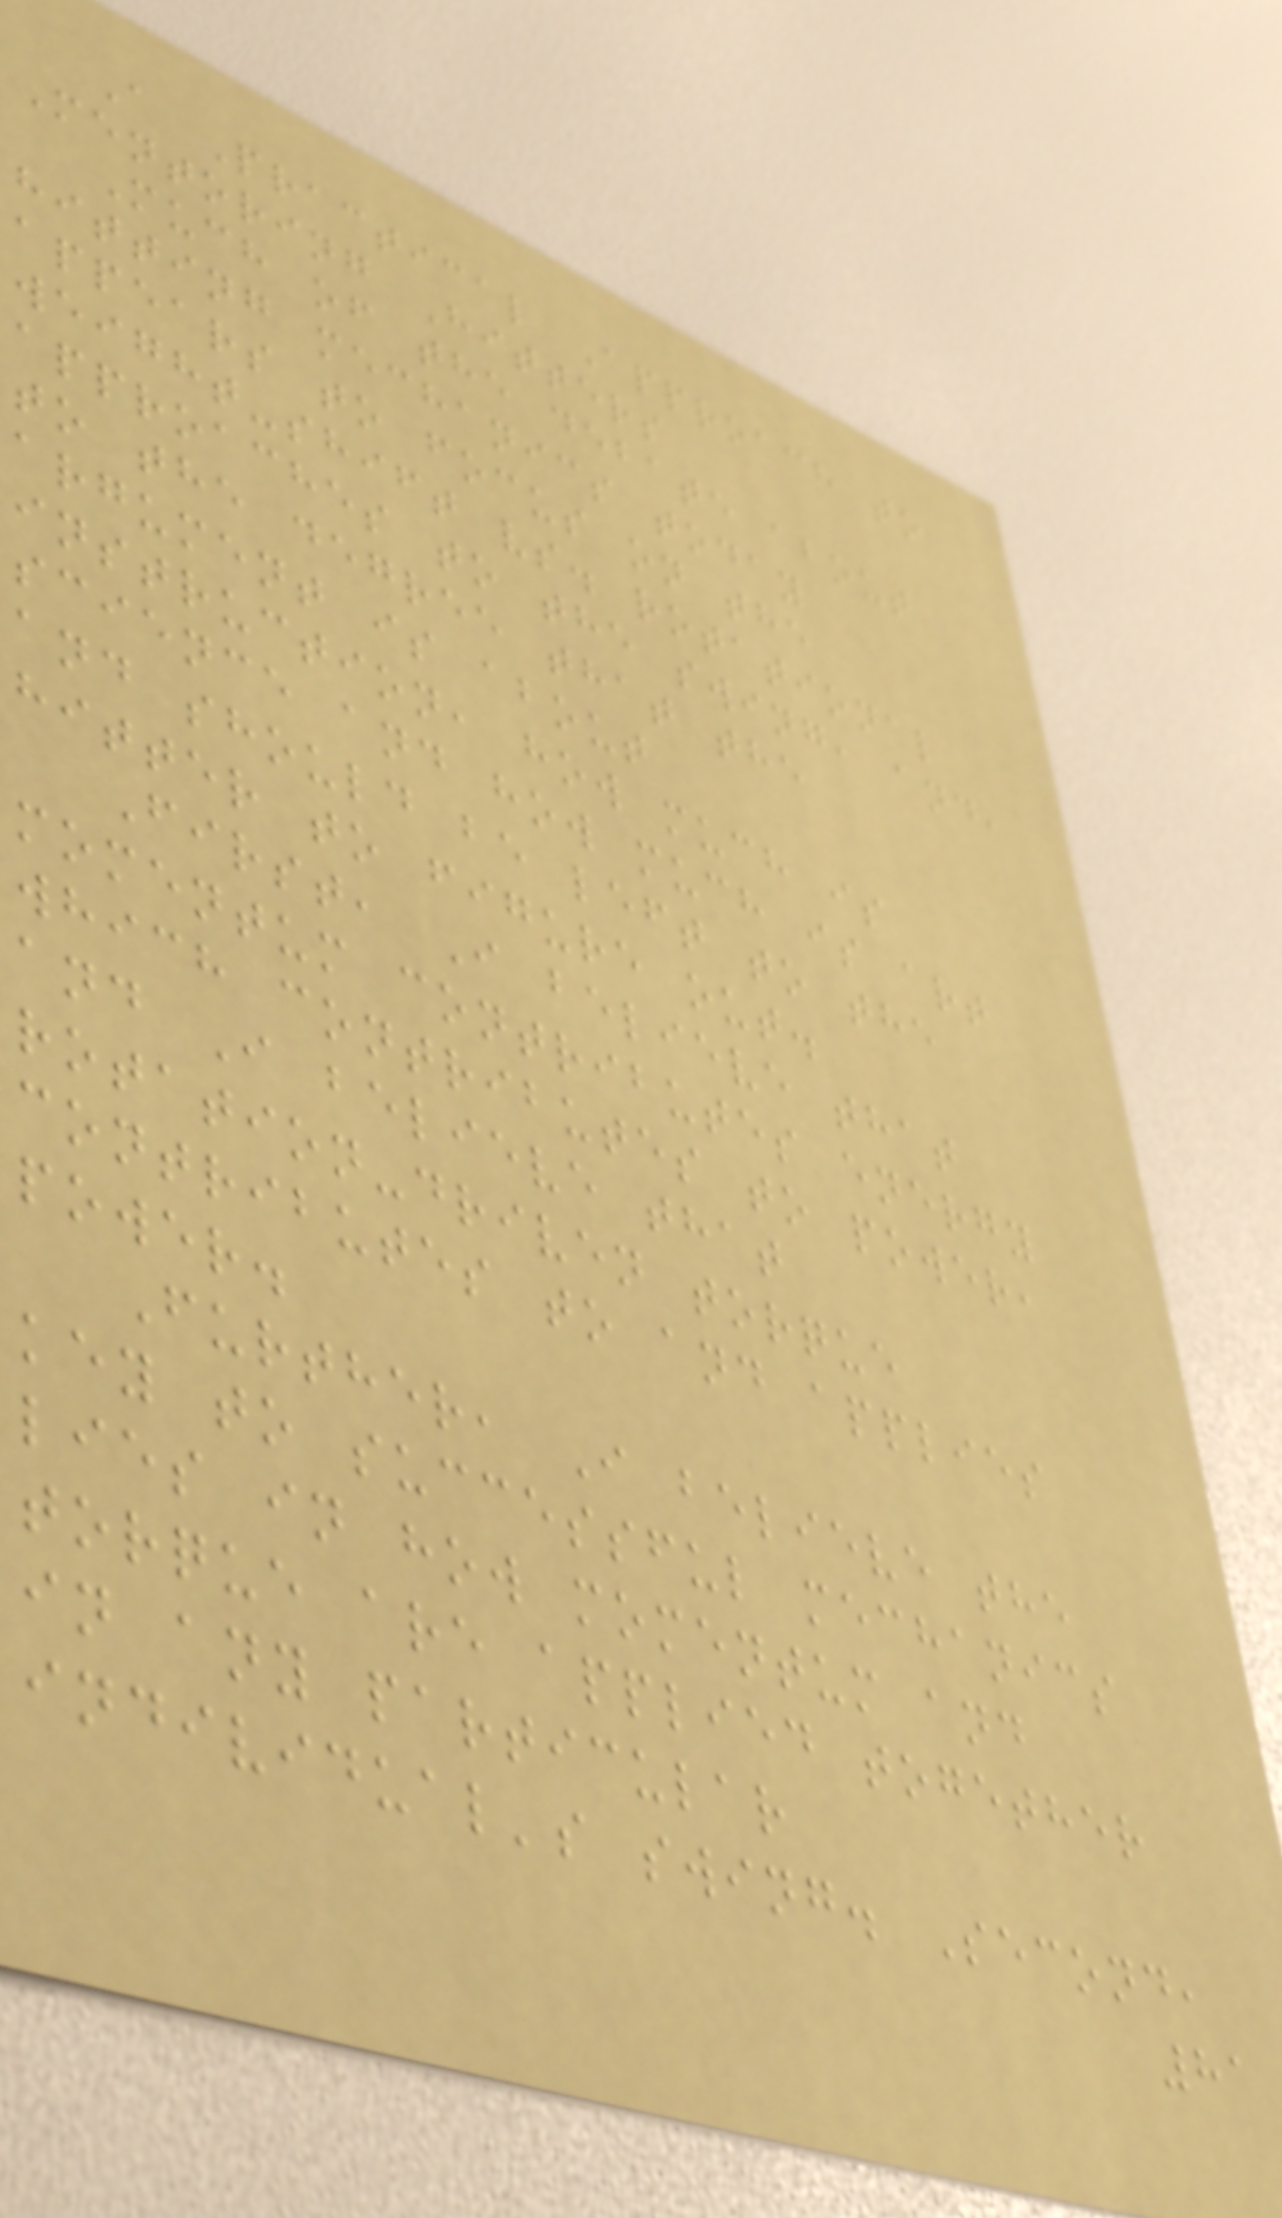A Practical Approach to
Mentoring Hitters
Much of the debate about
hitting mechanics today
appears to focus on the
weight-shift vs. rotational
approaches to the swing, and,
to the degree that the
argument is about
instruction, how much is
science and how much is art
and should be left to the
hitter to figure out.
First, I believe that
momentum contributes energy
which contributes to power,
and I believe that
rotation-driven torque
contributes to and applies
power.
Further, I believe the
key to successful mechanics
lies in how momentum and
torque are applied together
in any particular
individual's swing. Second,
81
